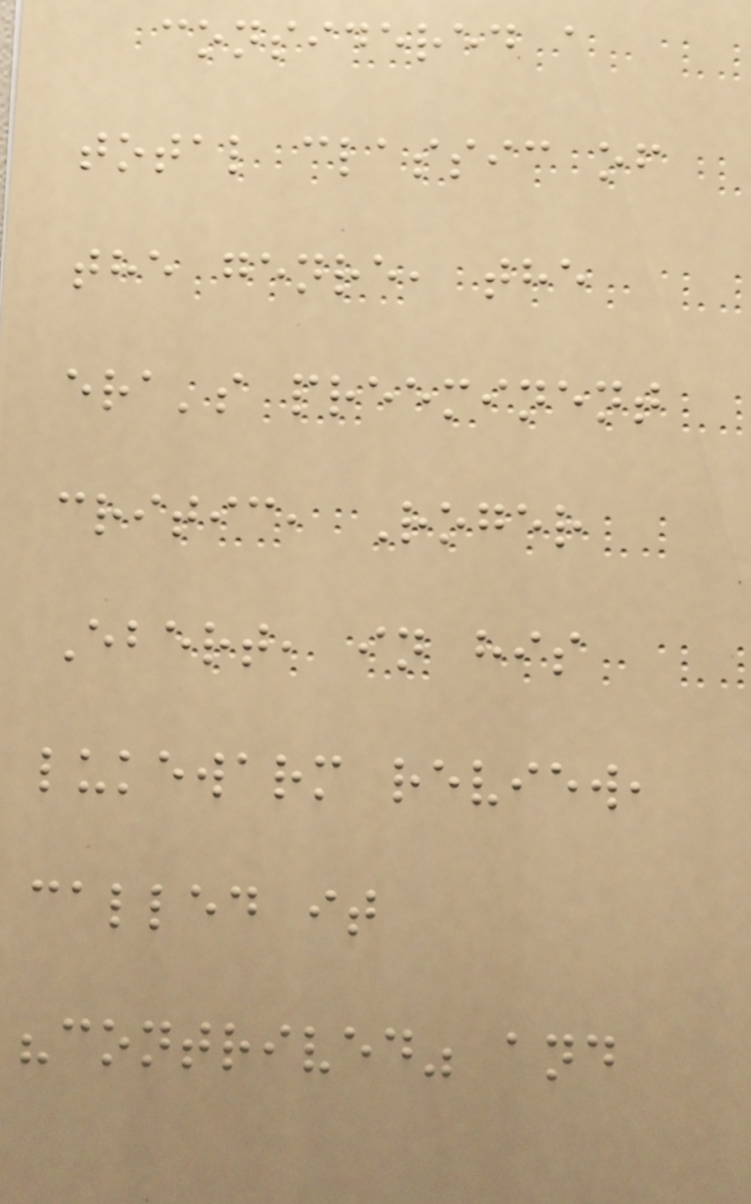considered a
total classic of
the genre, the
era's preeminent
critic, Roger
Ebert, in his
lukewarm review,
called it
"contrived" and
